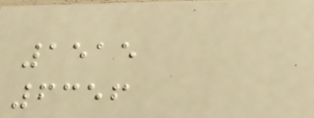1515
6356
